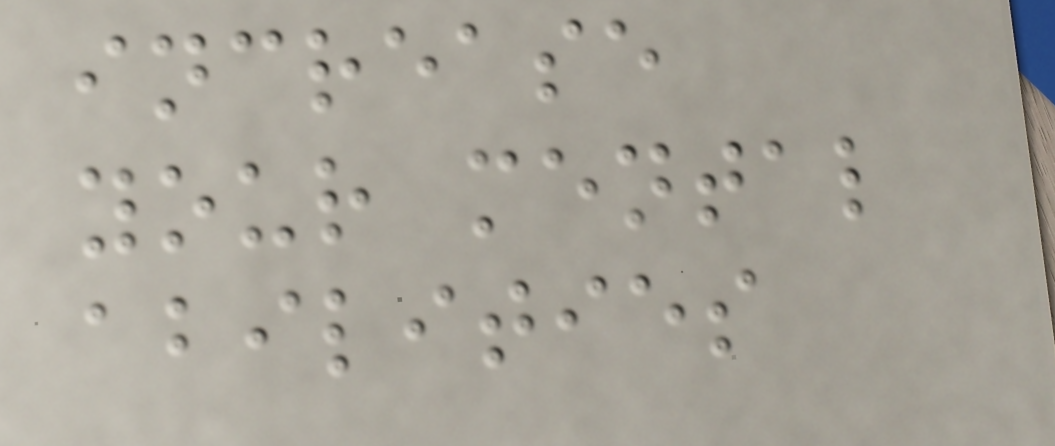increase
your mental
abilities
